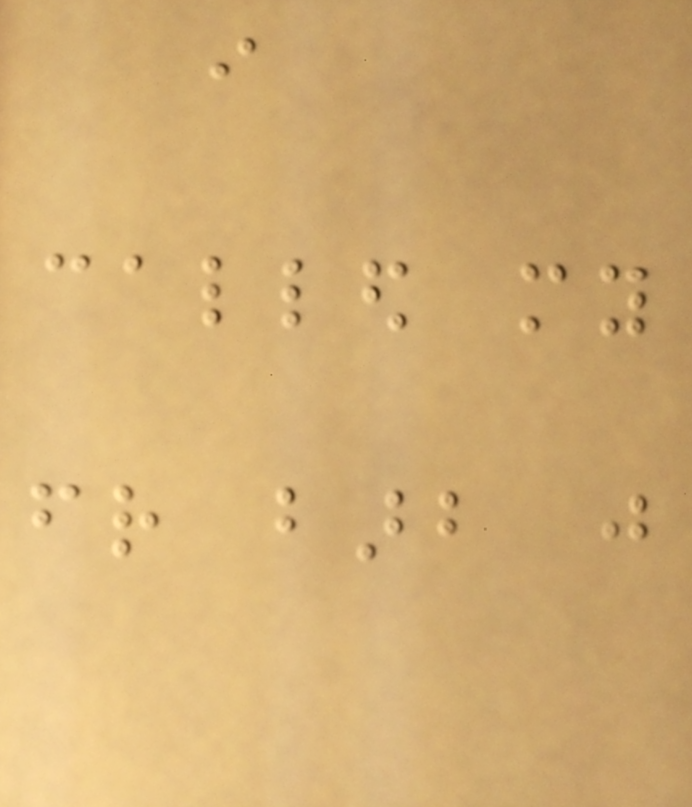i
called my
friend barb just
